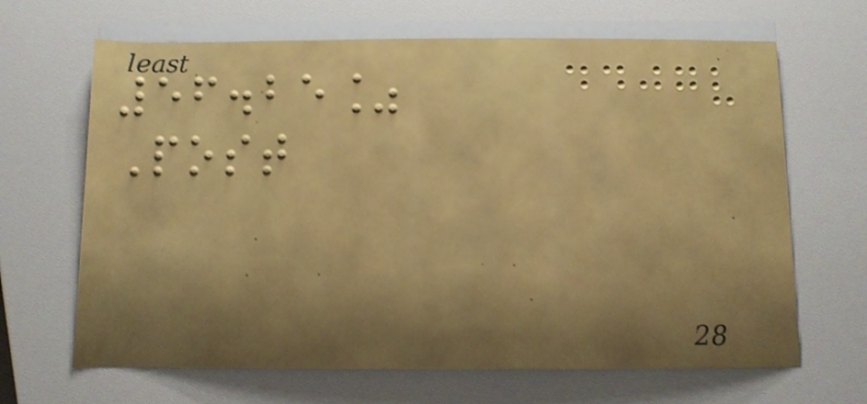56.25%
Post
